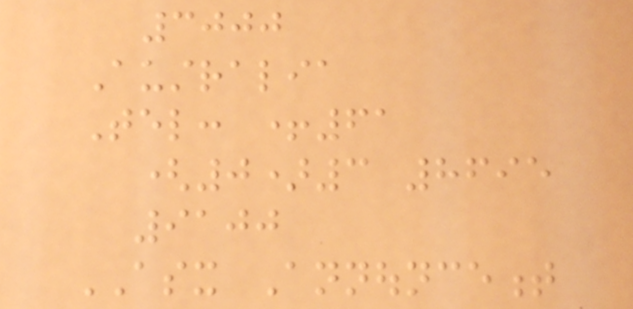3000
Australia
Tel: +61
(0)3 8695
9100
ASX Announcement
